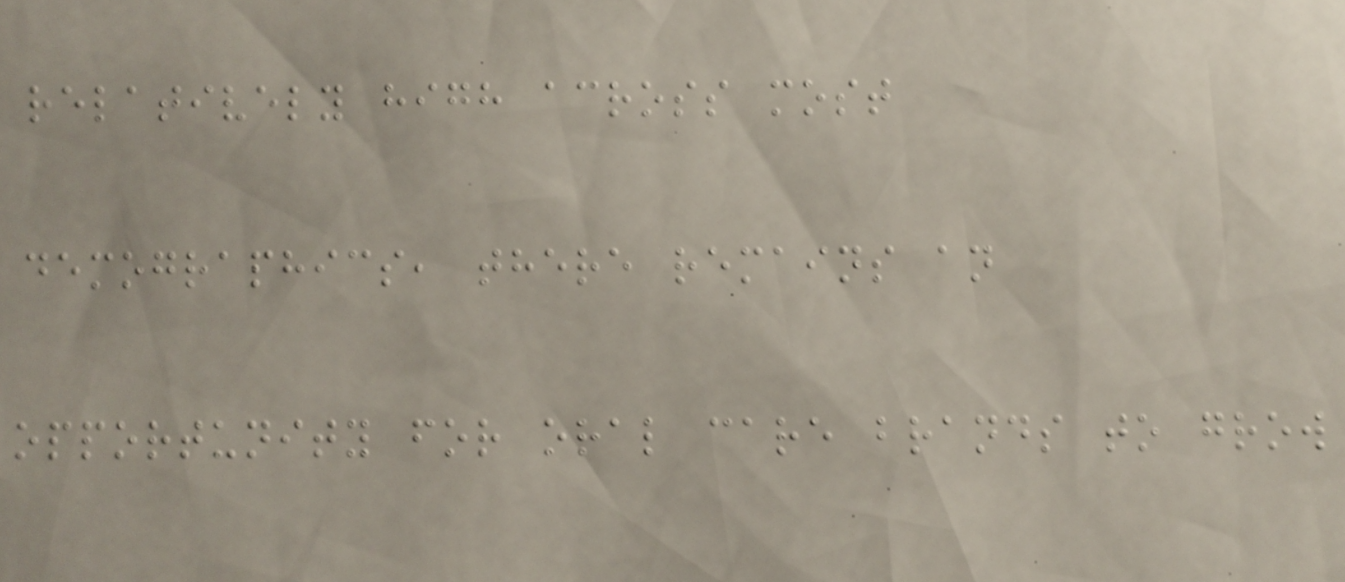relatively high across most
demographics, there remains an
opportunity for oral care brands to grow
